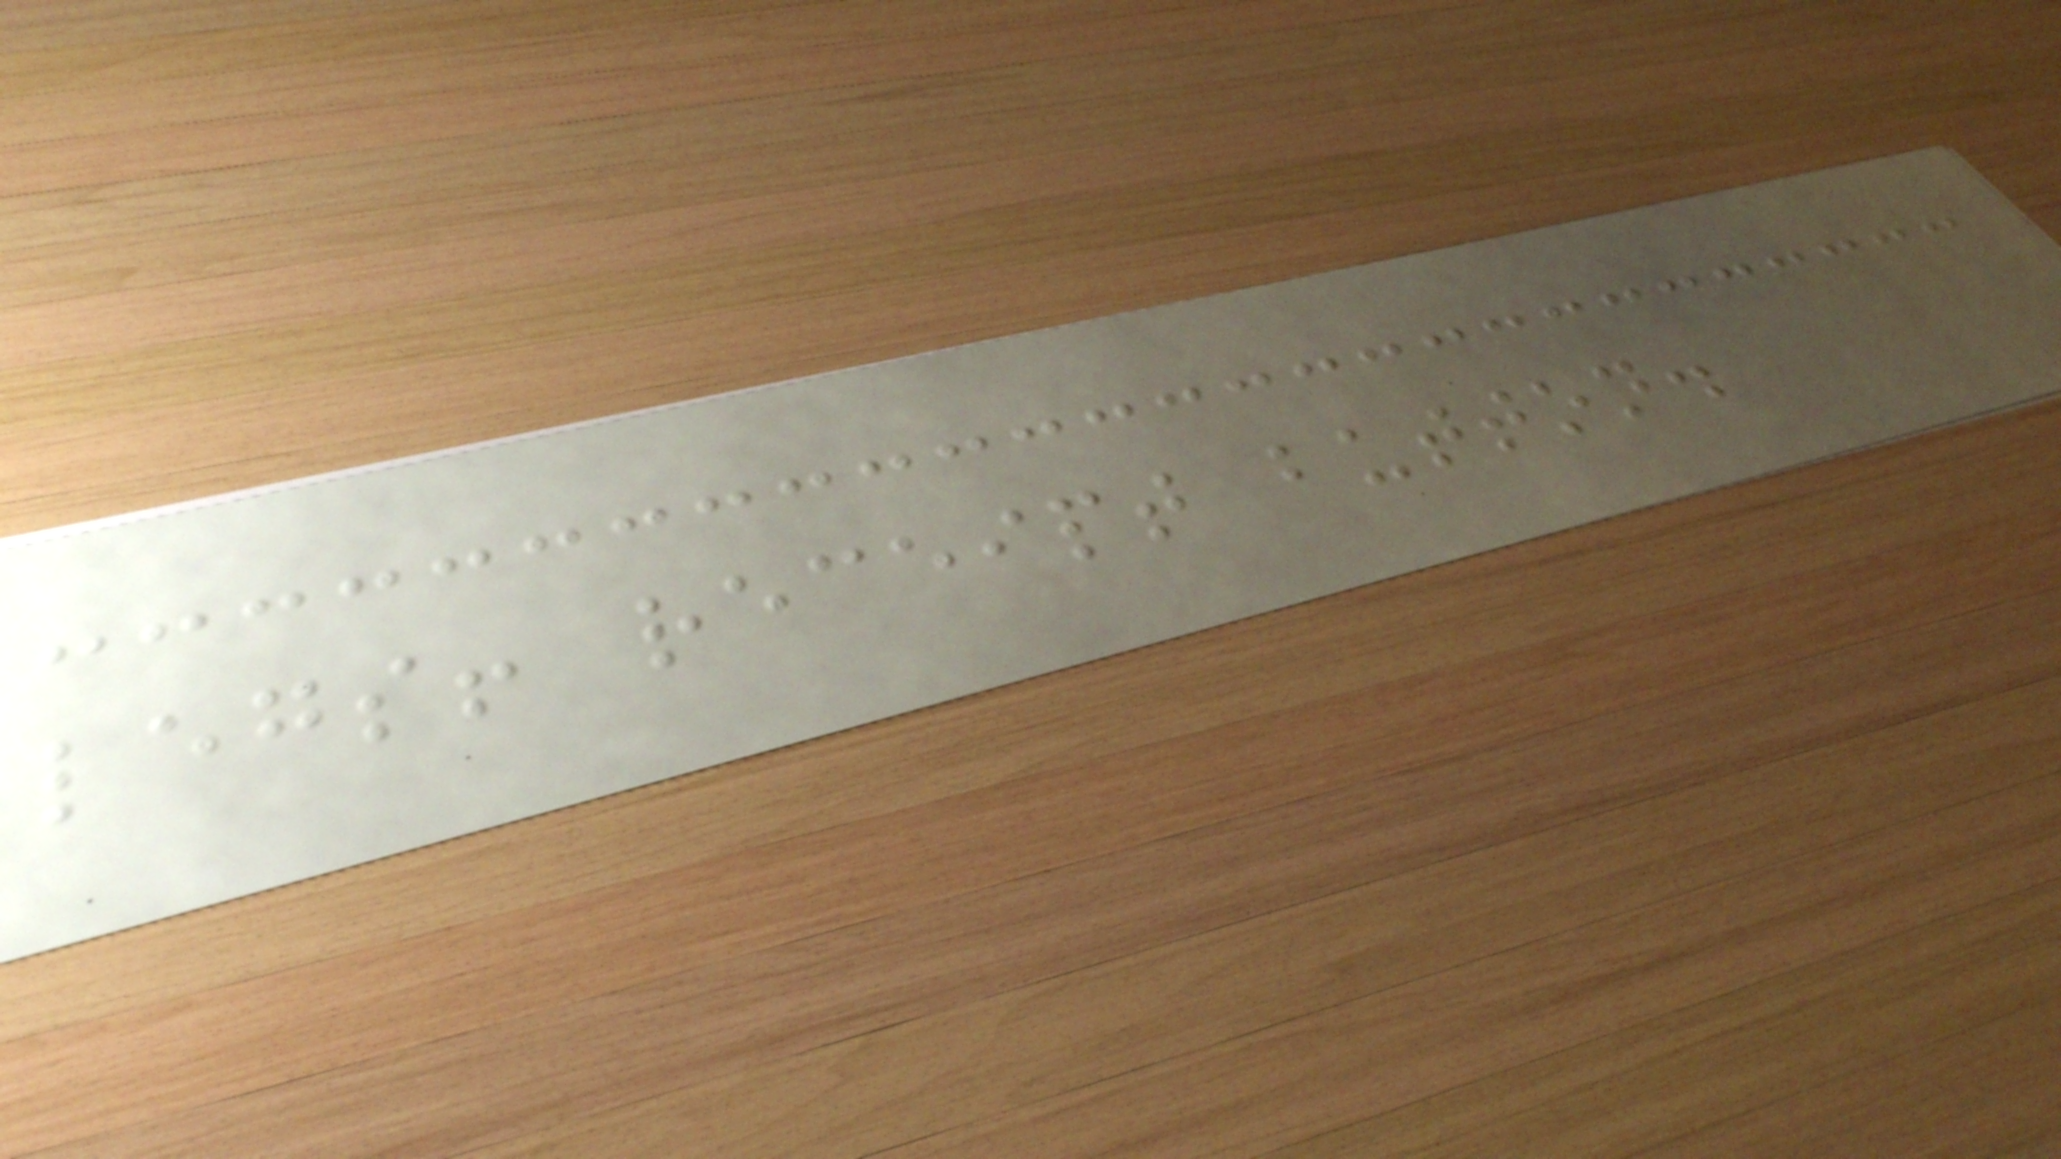legs! receipt button.
